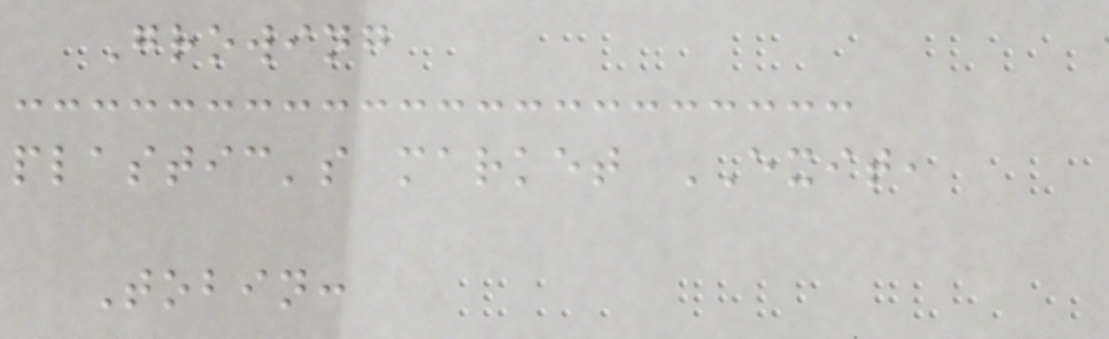Growing
plastic's market EXIT,
Tobin:
